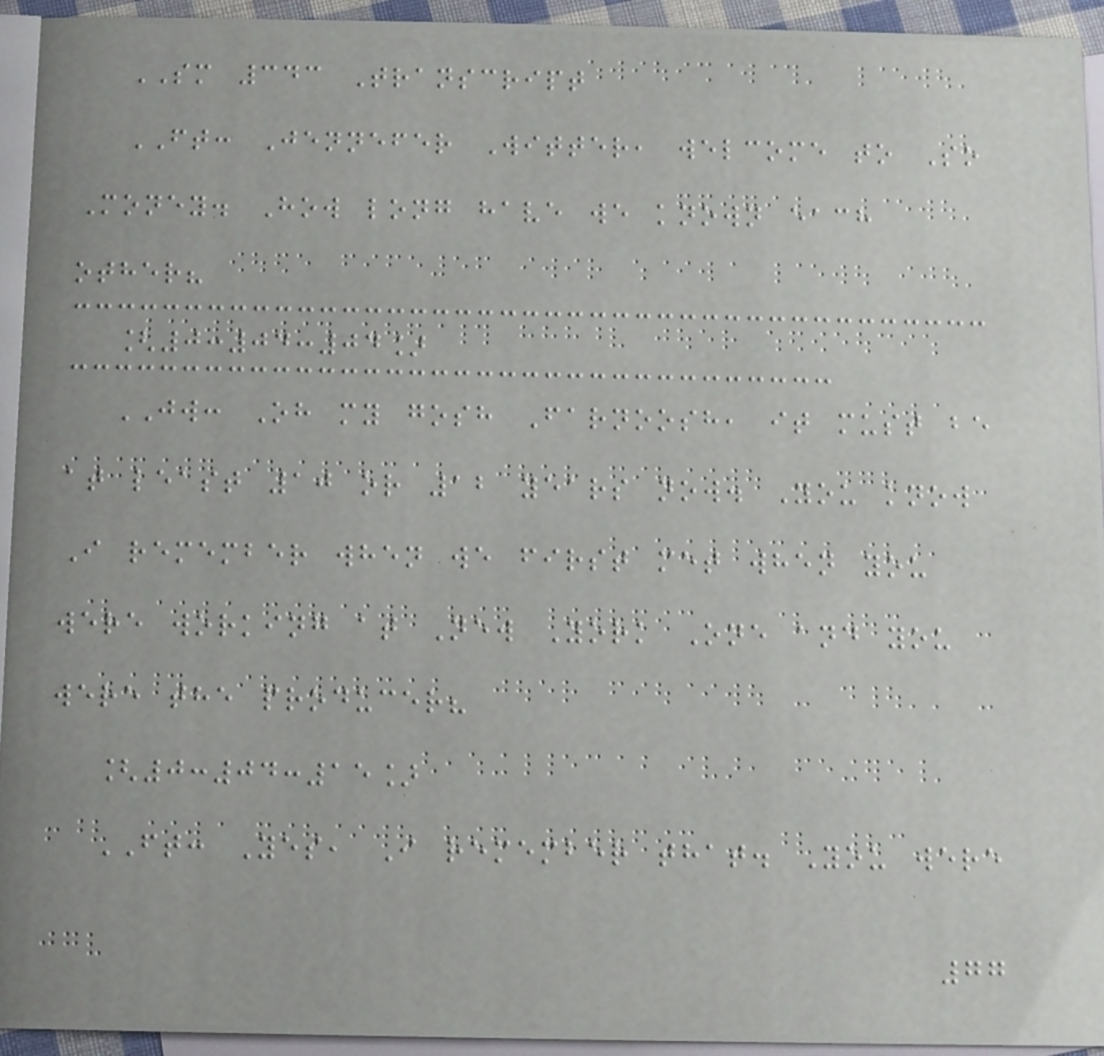SM 343 Transcript
FT: Jennefer Witter, welcome to So
Money. How long have we known each
other?
[0:04:04]
JW: Oh my gosh Farnoosh, it must be
at least 10 or 12 years now. You know
I remember when we first met when you
were working at New York One and you
were the producer?
[0:04:15]
FT: Yes, I remember that. You were
77
